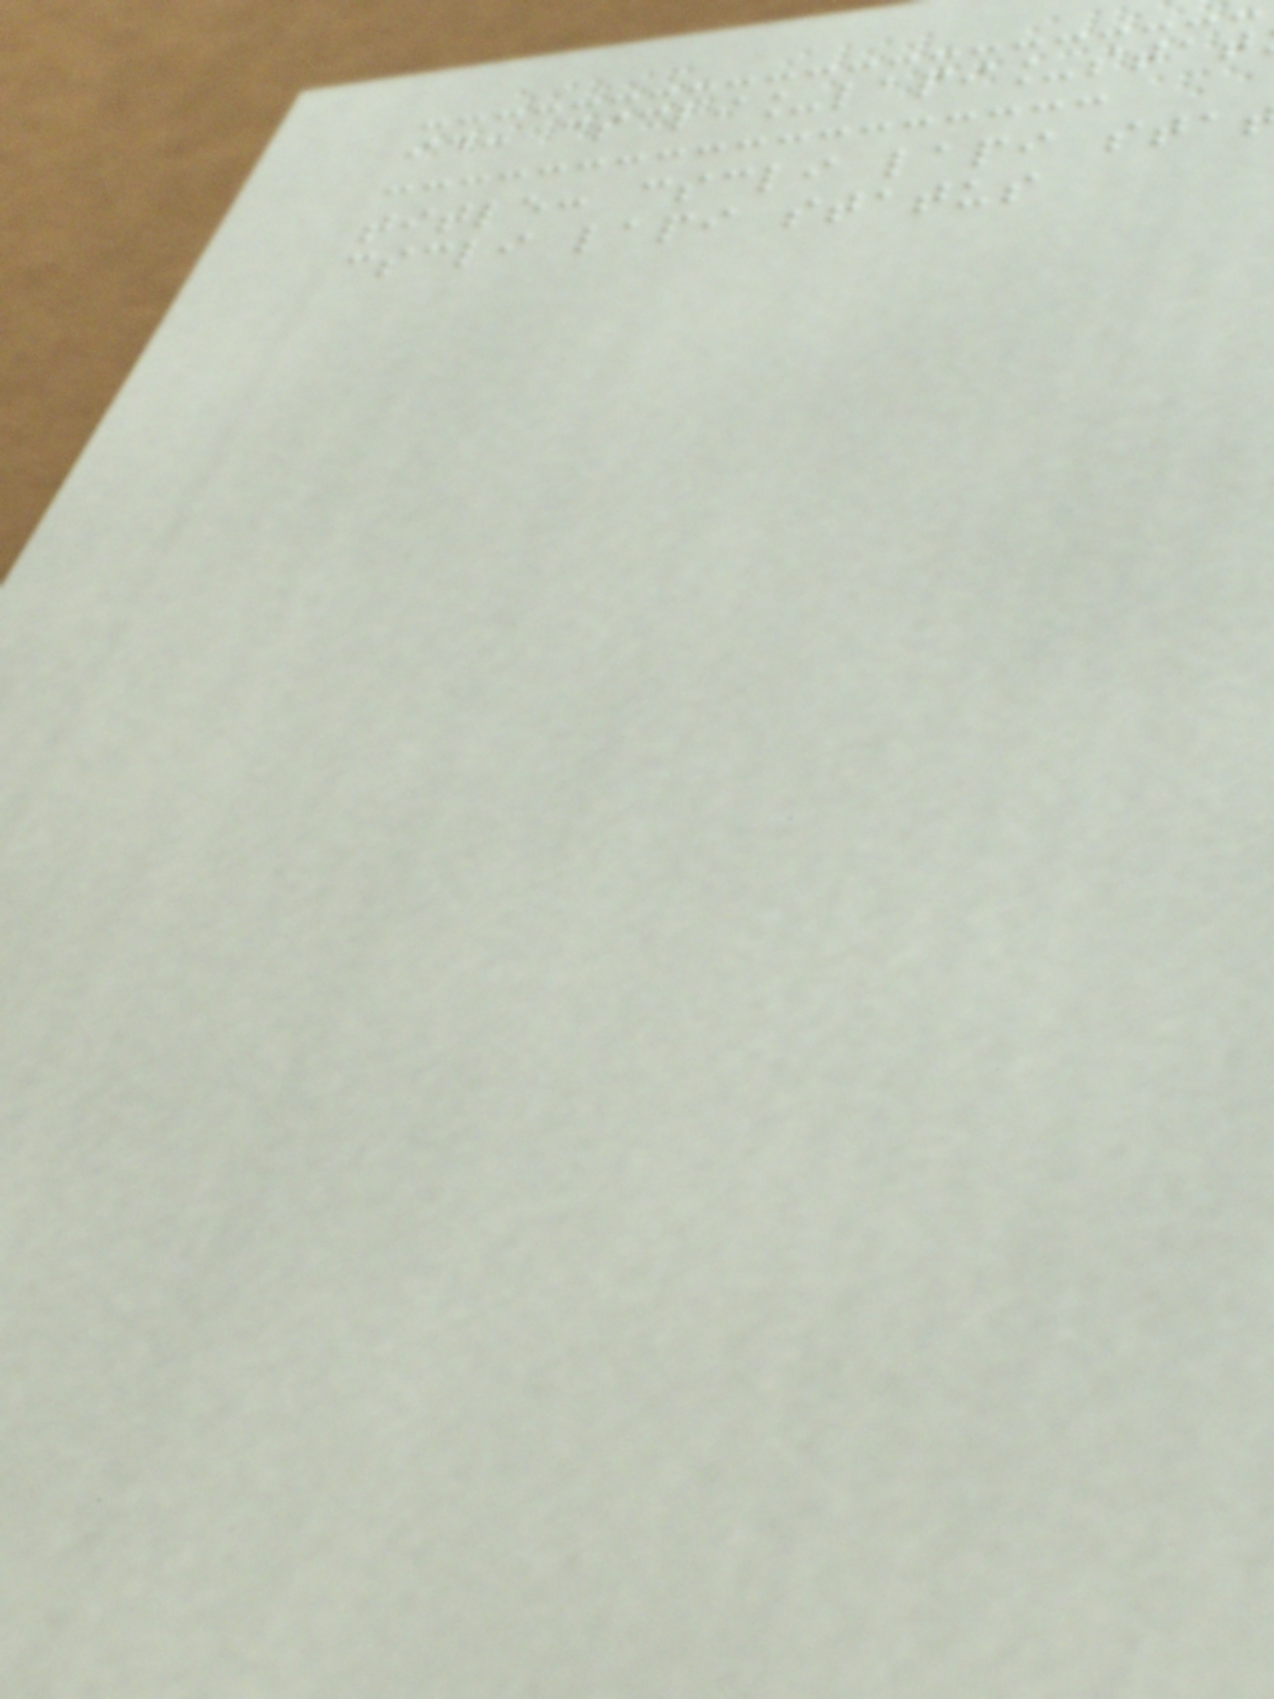id: cscli_lapi_stat
title: cscli lapi sta
cscli lapi status
